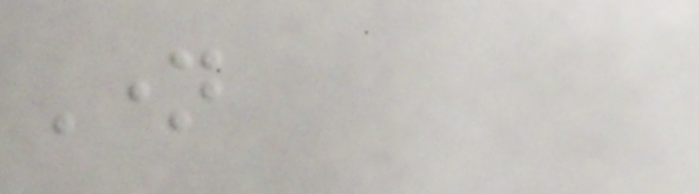Name
